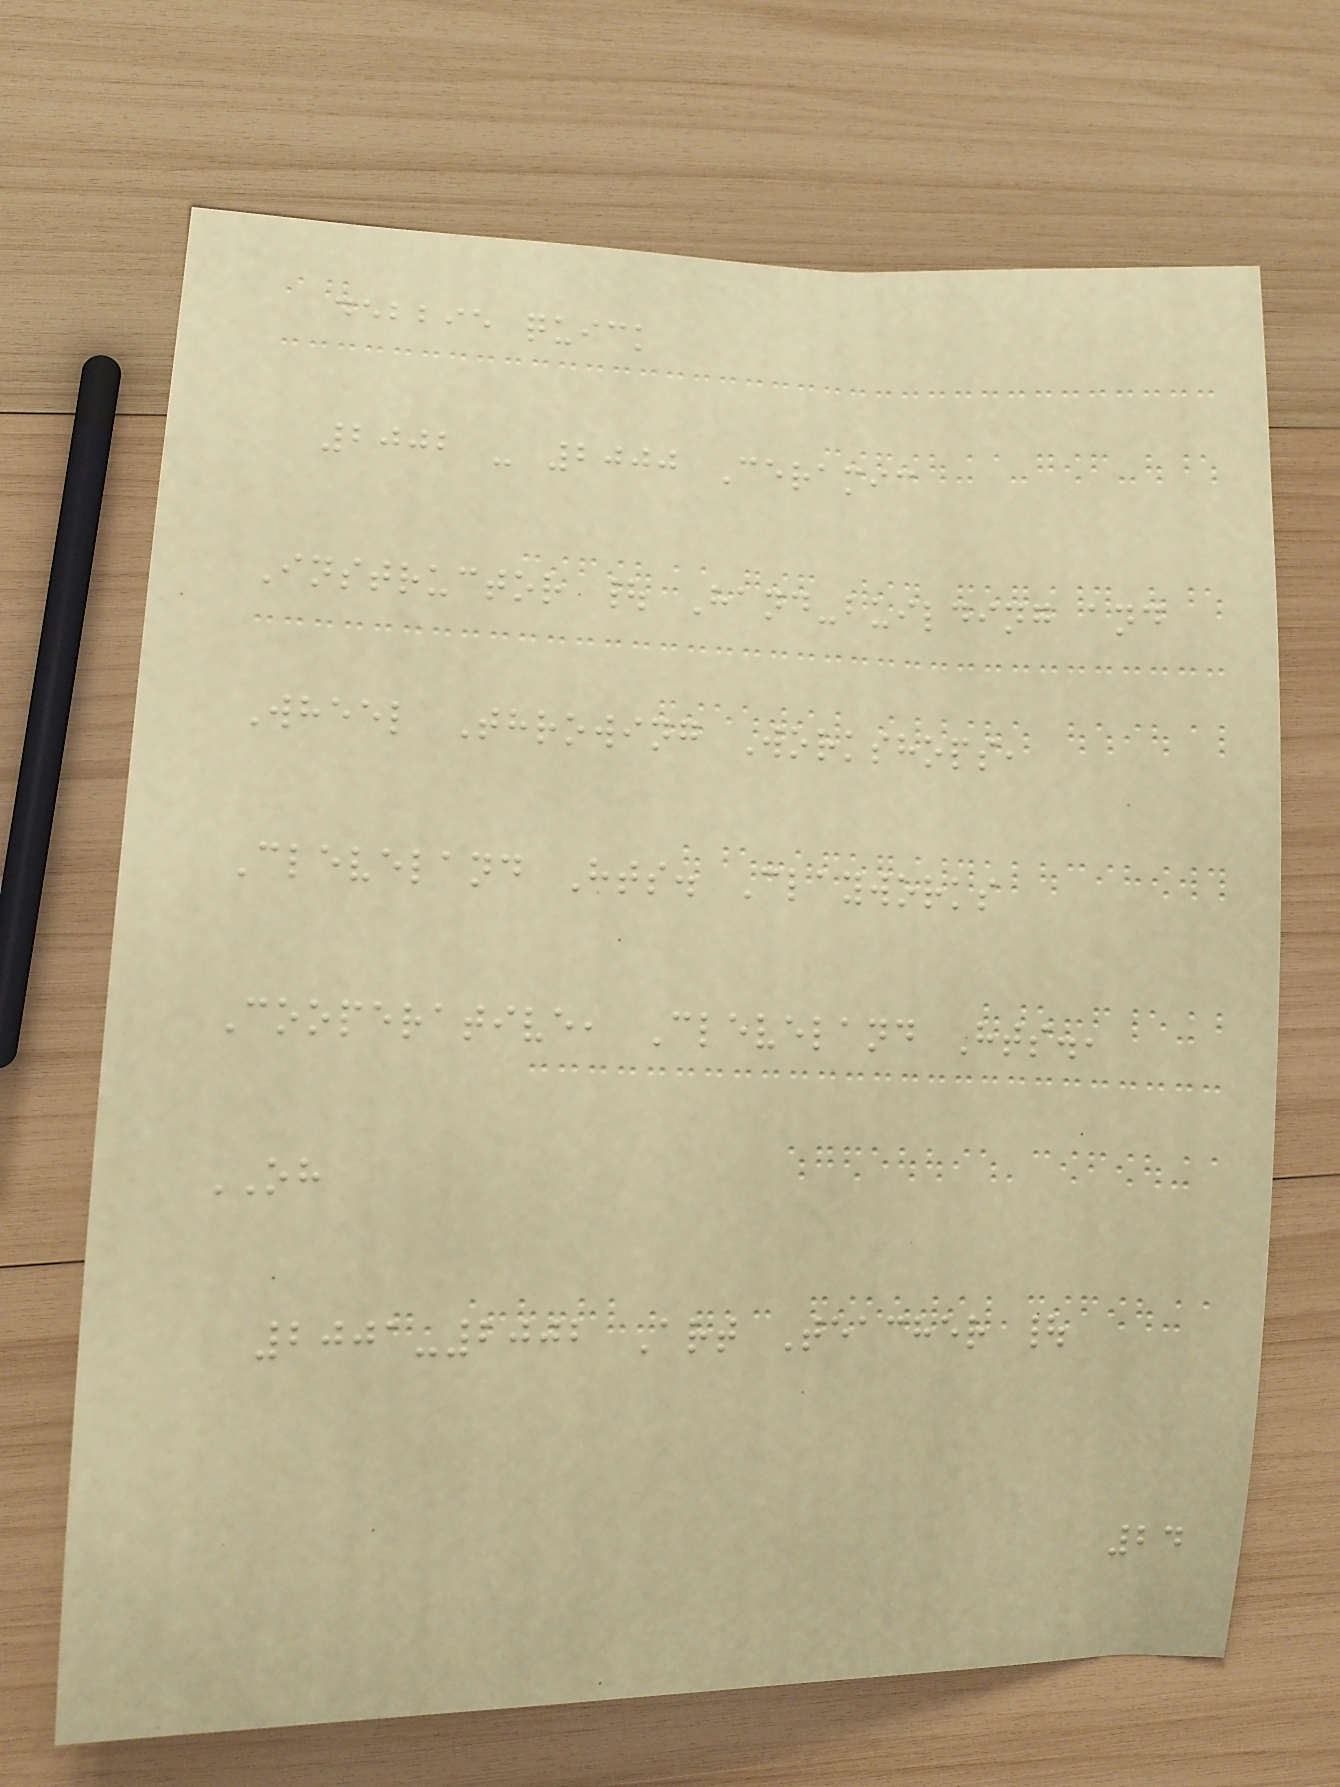debbie quick
2002 - 2000 Ceramic
Instructor | Hand-building and
Wheel Throwing Workshops,
Cleveland Hts. Clayworks
Cooperative, Cleveland Hts.,
OH
2001-2002 Art Teacher |
24
